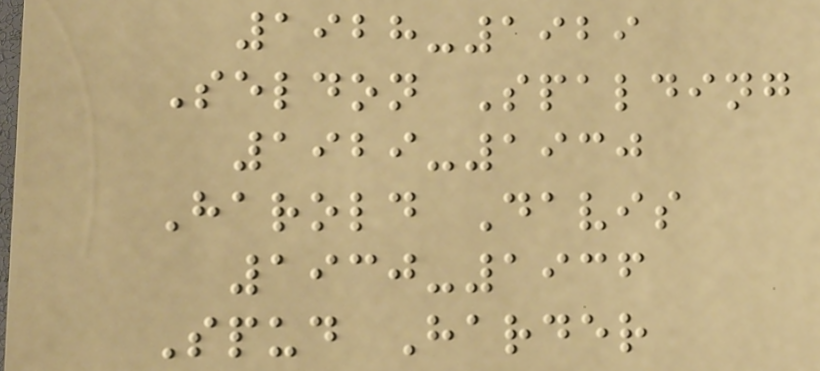1928-1929
Seldon Spalding
1929-1930
Harold Davis
1930-1936
Spud Harder
